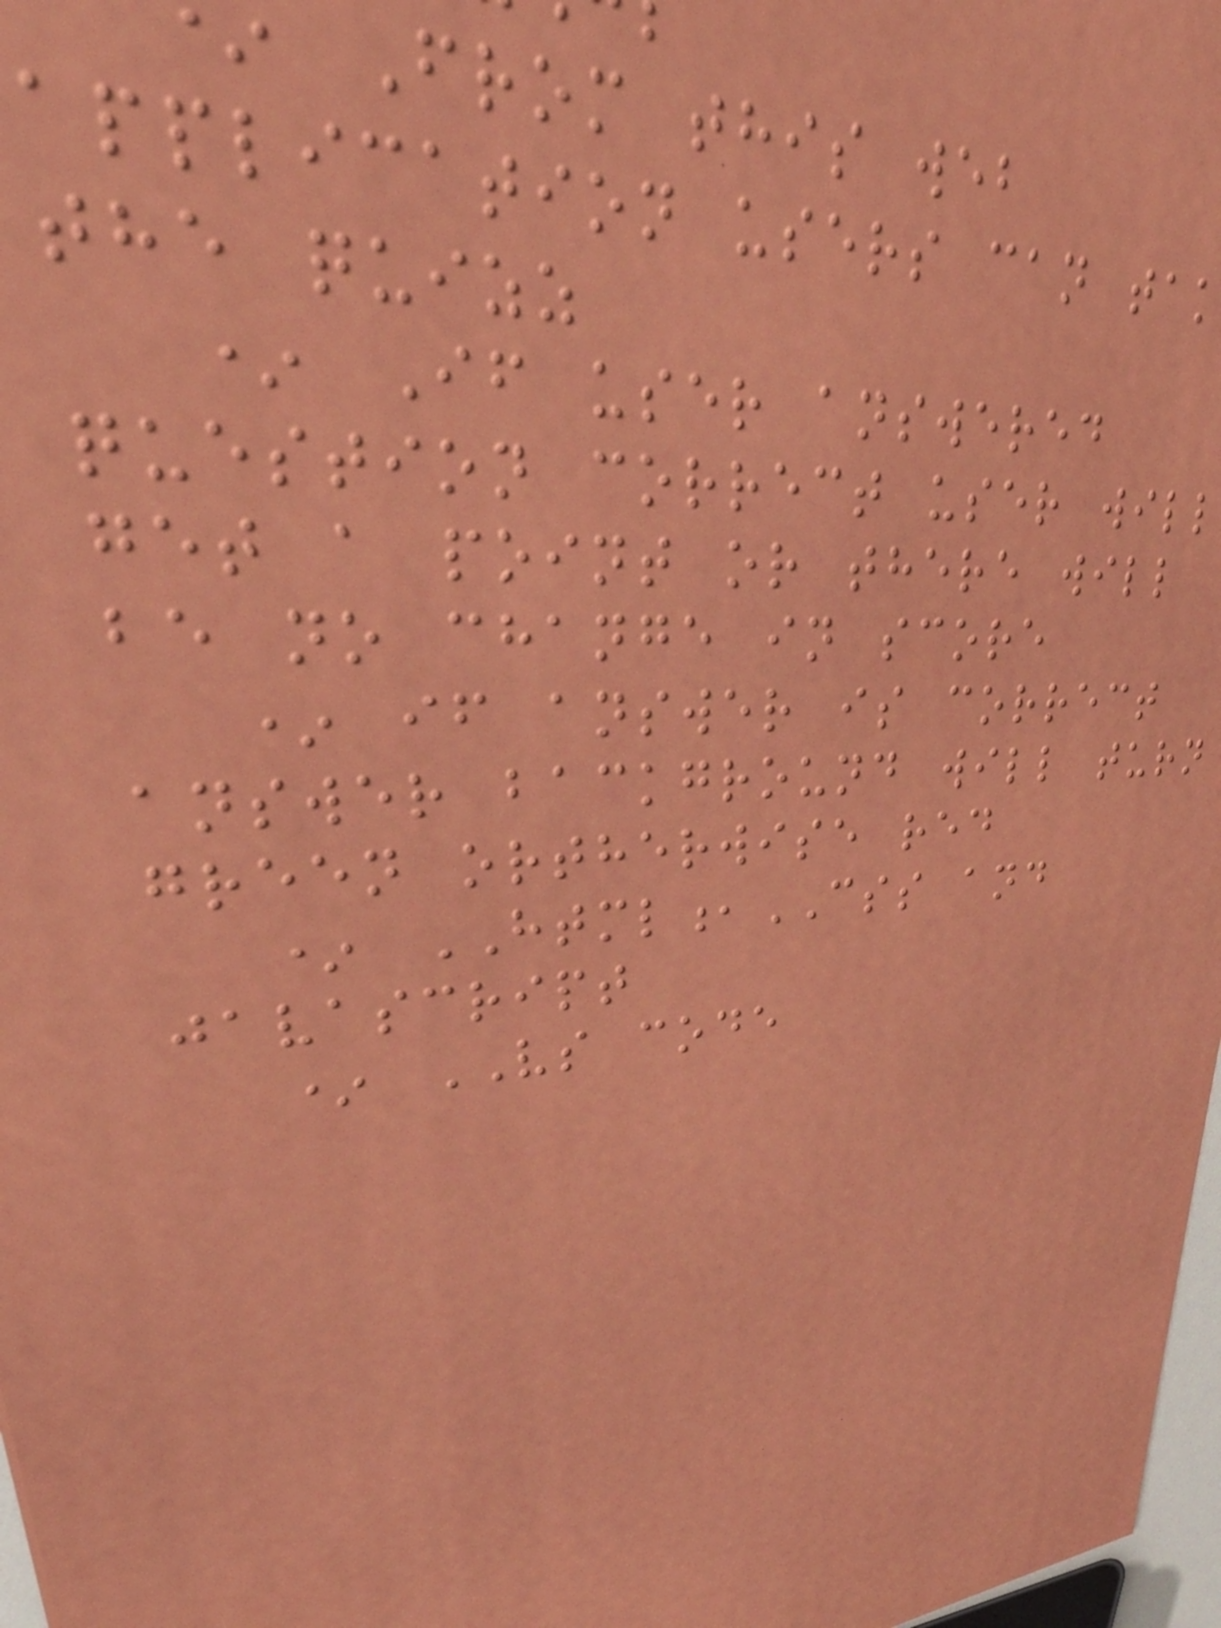From this web
application users can tak
the quizz
* If user answered
question correct user will
get a point or there will
be no change in score
* if answer is correct
answer background will turn
green ortherwise red
* HTML,CSS and
javascript
* VS code
